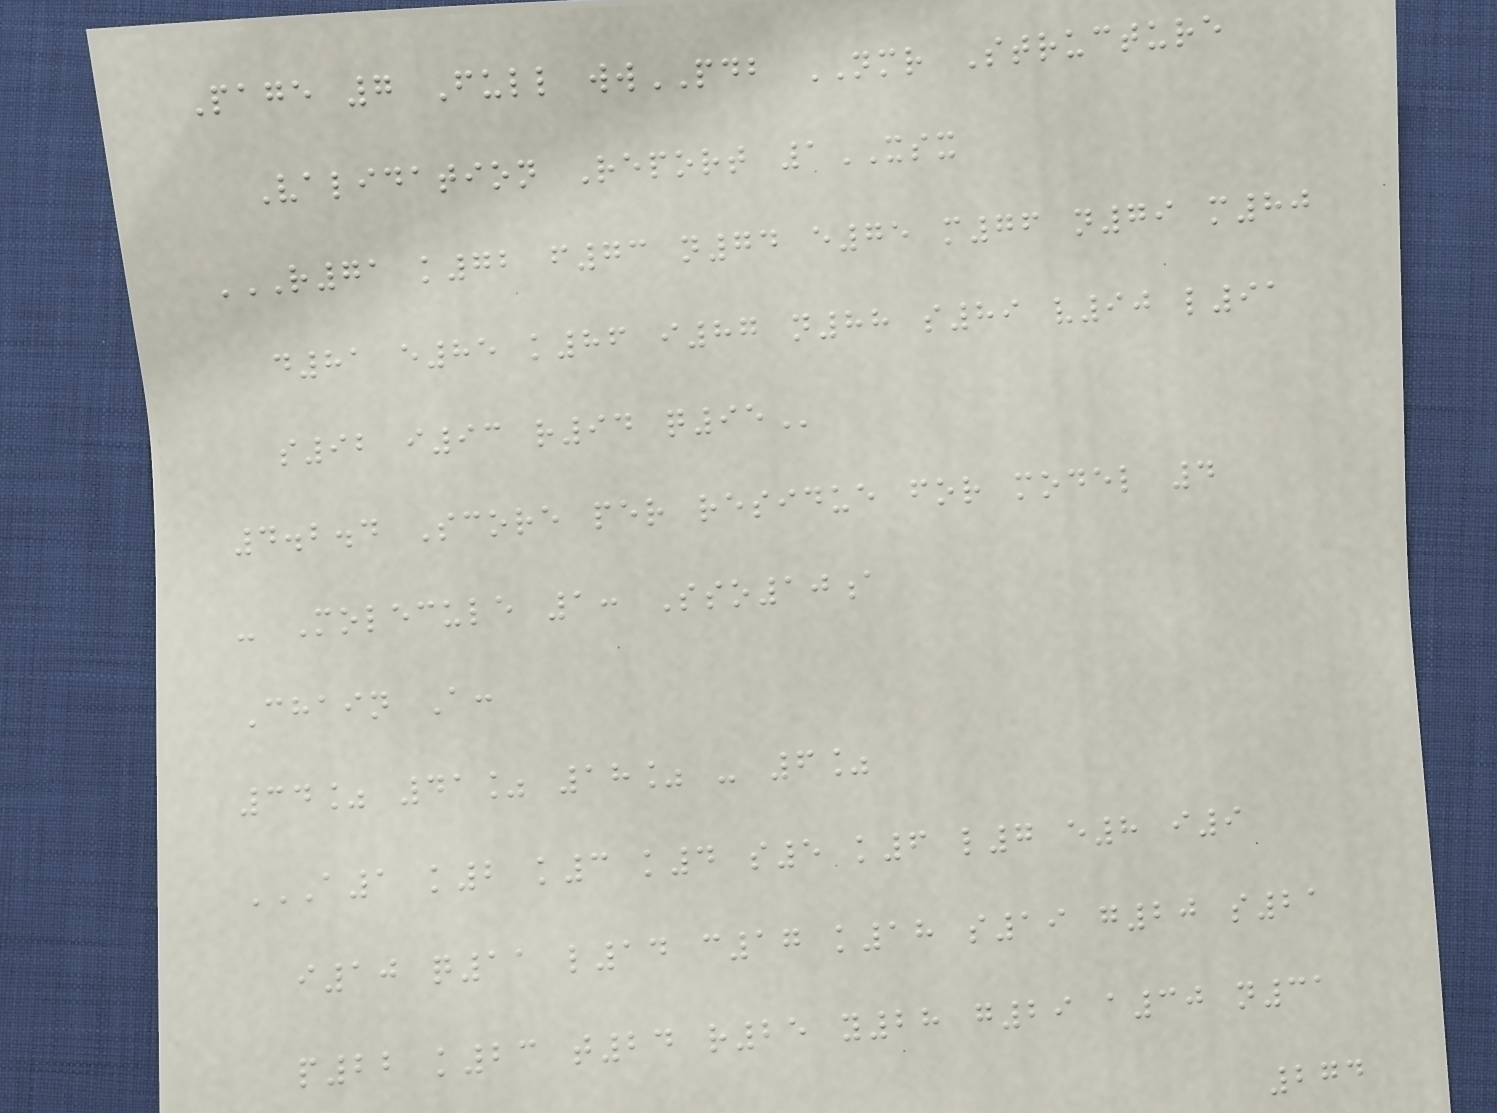Page 7 Full wwPDB NMR Structure
Validation Report 1XSX
R71 K72 F73 N74 E75 M76 N79 M80
D81 E85 K86 I87 N88 S89 V90 L91
S92 I93 R94 Q95
4.2.4 Score per residue for model 4
- Molecule 1: Sso10a
Chain A:
34% 41% 18% - 6%
A1 K2 K3 K4 S5 K6 L7 E8 I9
I10 Q11 L14 C17 K18 S19 G20 S21
P22 K23 T24 R25 Y28 G29 A30 N31
274
